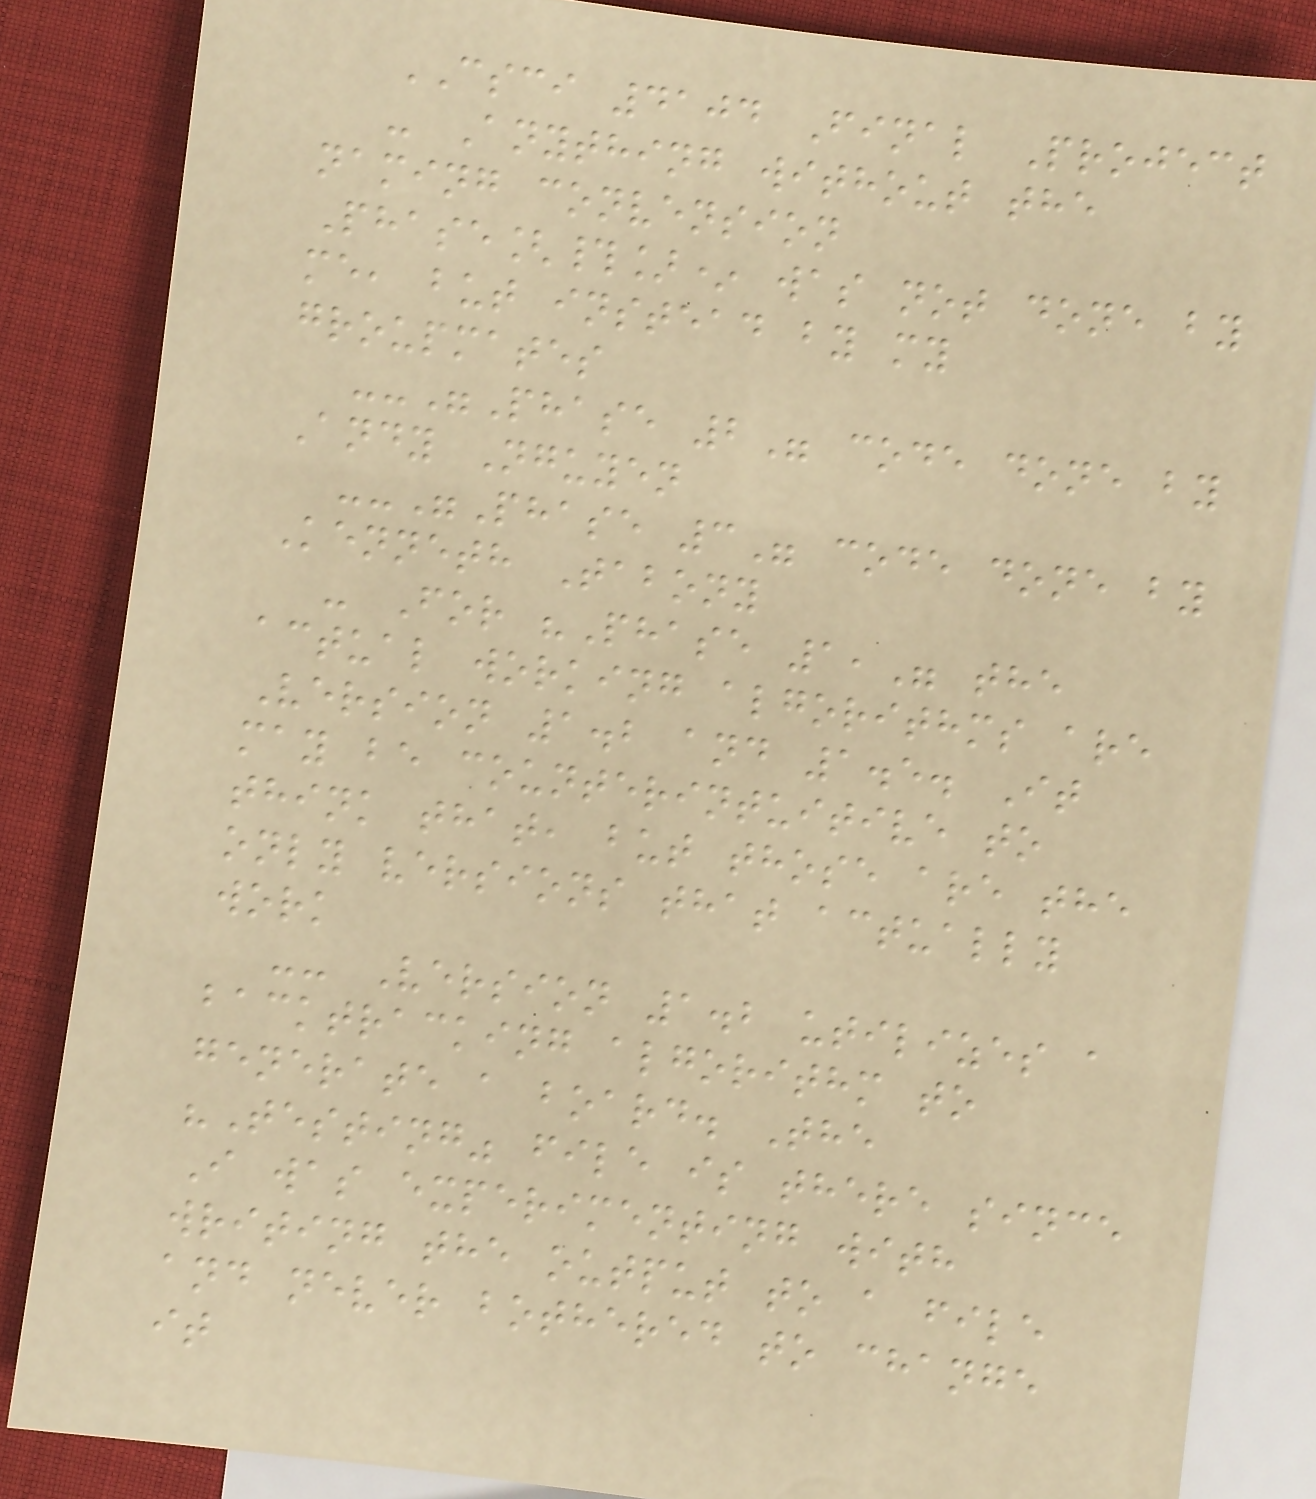CSCI 4104 Final Project
- Anything without the
naming convension
Phase[#]* was not done by
me, but instead by my
groupmates
--"Phase 2" code done by
Andy Nguyen
--"Phase 3" code done by
Kenneth Tabony
- For "Phase 1," the
actual working algorithms are
Version 1.2 and 1.5. It
may be counterintuitive to
think that, but those are the
only versions that actually
work
-- Version 1.2 utilizes a
backtracking algorithm to
generate a board. The
"Testing" file is there since
I was experimenting with
writing the output to a file
and never bothered to change
it
